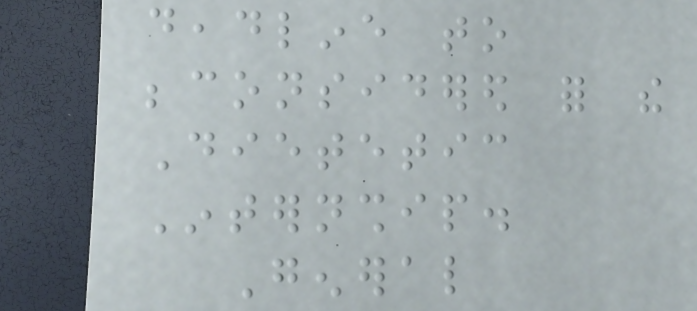deadline to
beconsidered for the
Dietetic
Internship.
General
